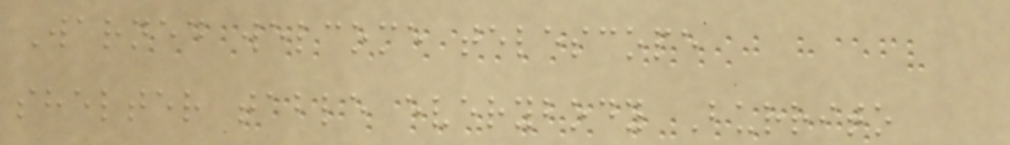Warned welcome telescope
shelter table everybody Burrito
